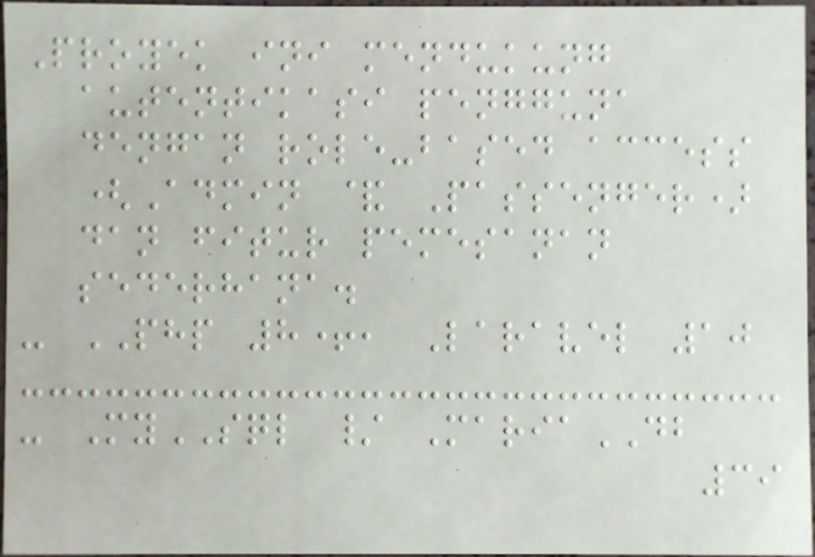Proyek ini mendukung
autentikasi pengguna
dengan role-based access
(Admin & Passenger)
dan fitur pemesanan
sederhana.
- PHP 8+, Laravel 10
- MySQL / MariaDB
39
